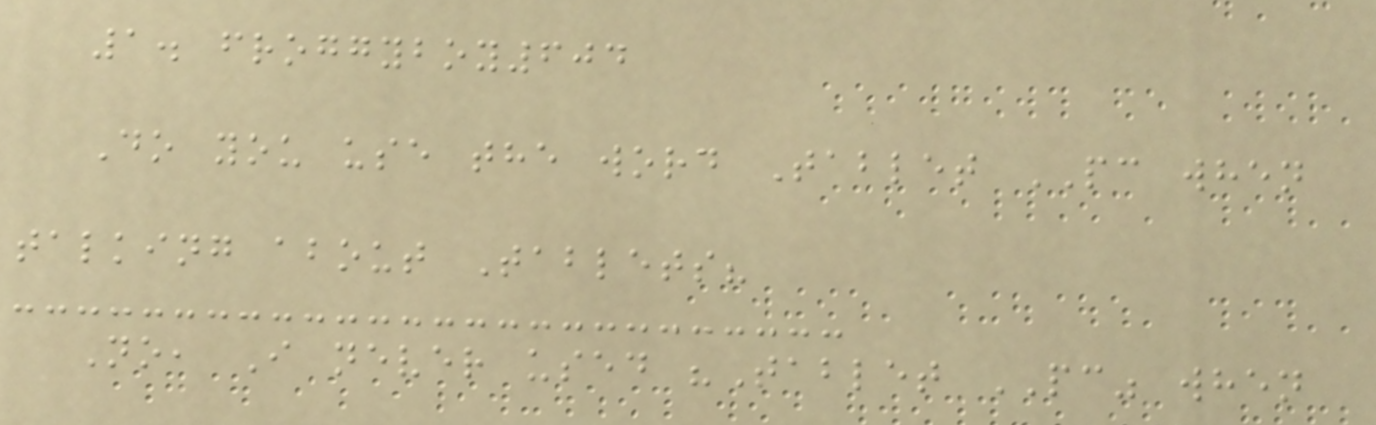1. froggyboy604
Do you use the word Tablet PC when
talking about Tablets?
No, I never used "Tablet PC" when
